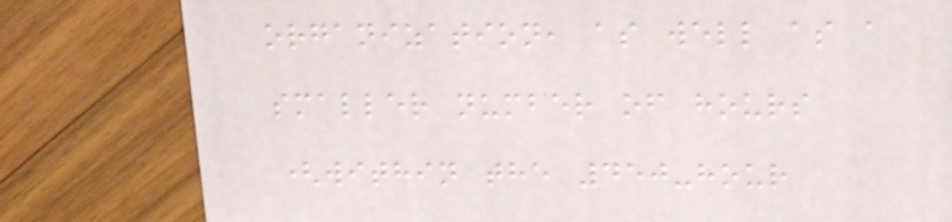organization, as well as a
smaller number of hours
(within the 450-hour
